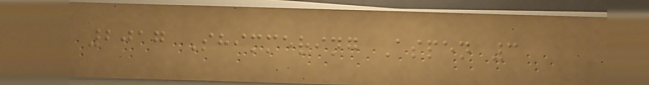2017 Shimmering Aspen 3
